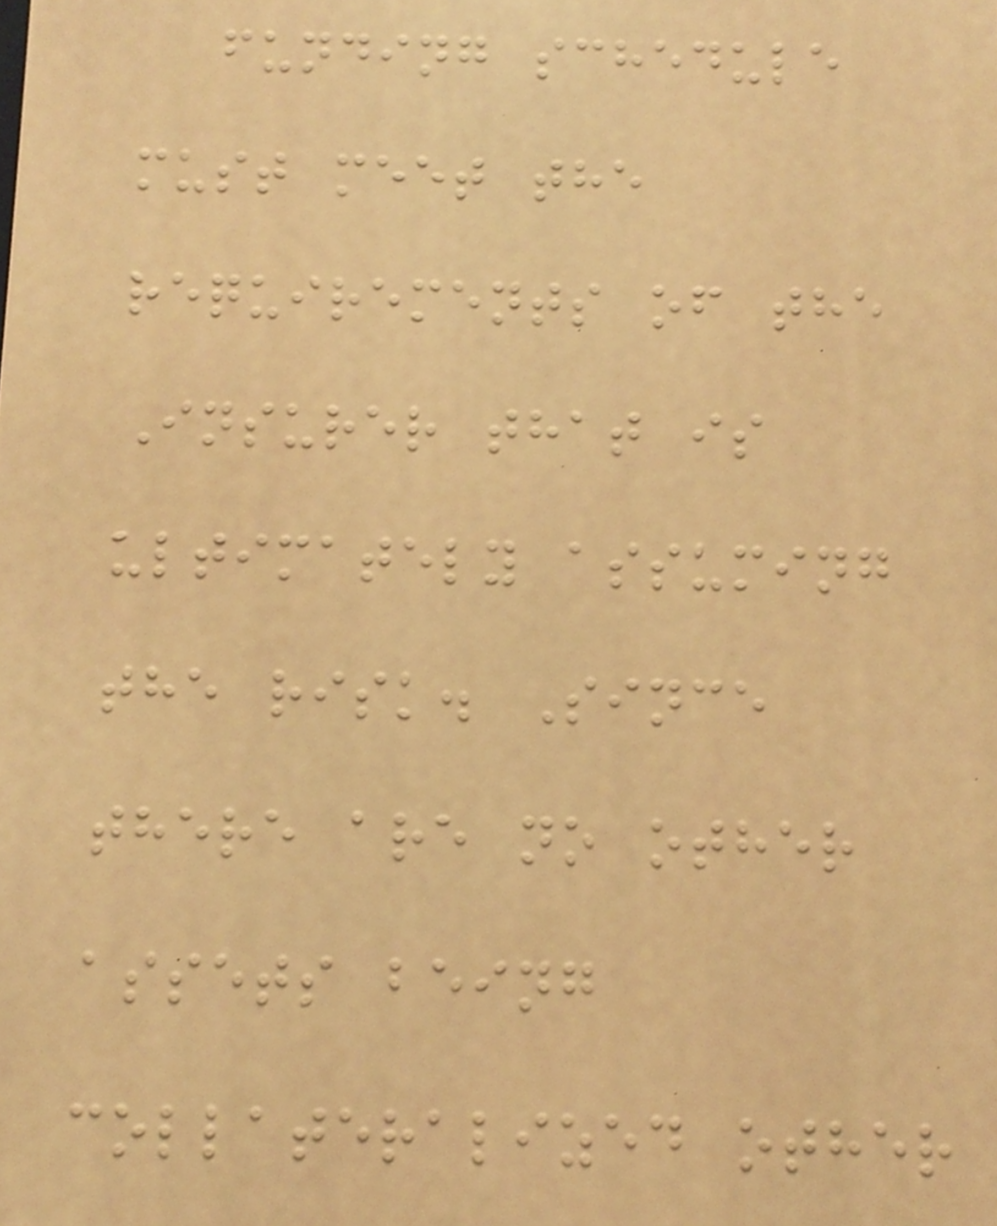funding schedule
must meet the
requirements of the
Insurer that is
ultimately assuming
the risk. Since
there are no other
assets being
collateralized other
